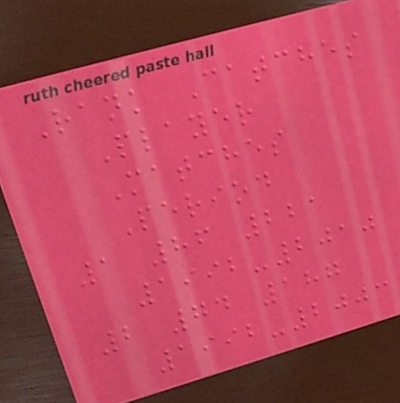Rank Catches
Player
Matches
Period
1 86 221
1992-2010
2 74 187
1992-2003
